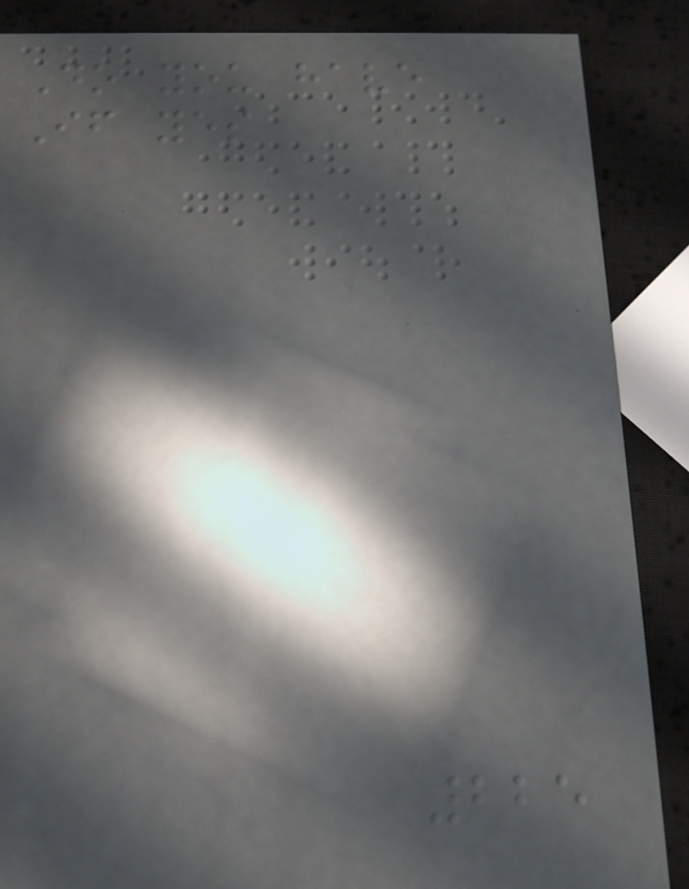Do you have
If yes
225
